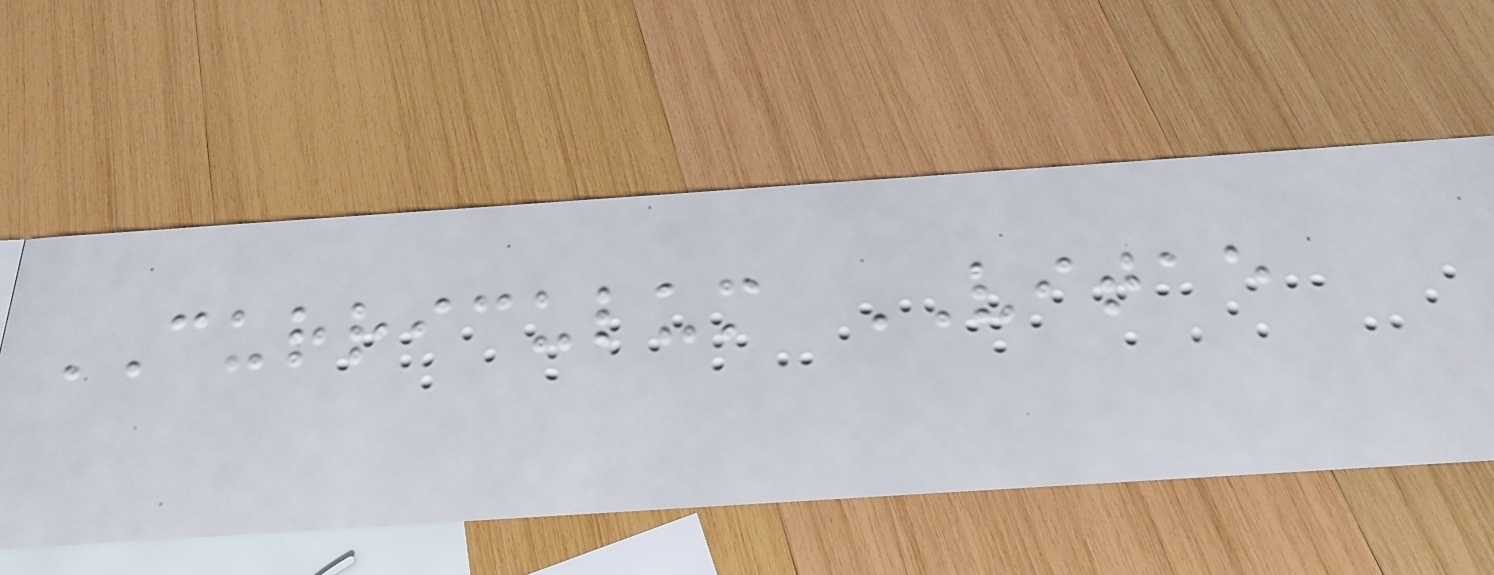CURRICULUM VITAE
